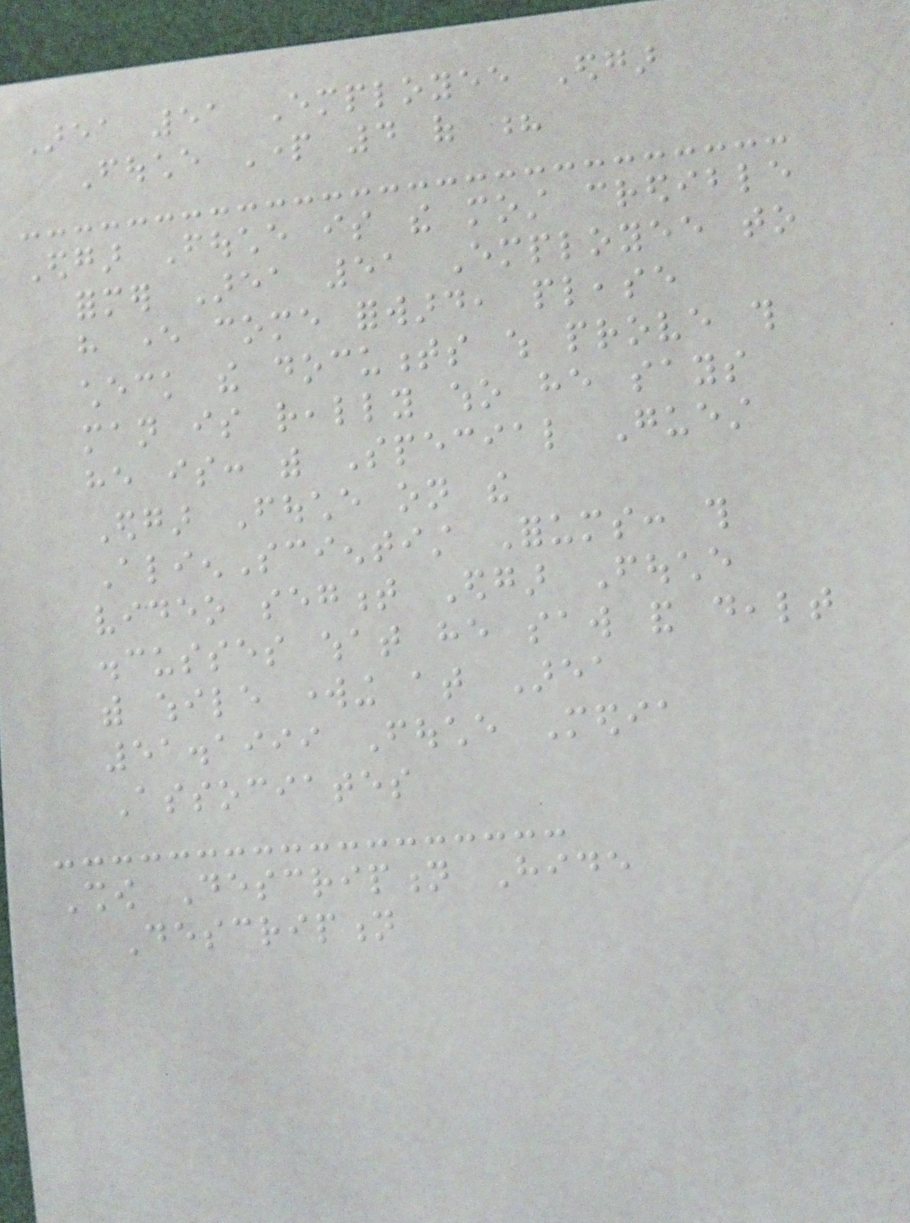Area 51 Employee Edgar
Fouche Part 4 of ?
Edgar Fouche is the most credible
former Area 51 Employee to
have ever come forward, please
check the documents which prove this
man is really who he says
he is: with Special Guest
Edgar Fouche on the
AlienScientist Forums: this
video segment Edgar Fouche
discusses what he saw and dealt
with while working at Area
51.1999 Fouche Media
Associates
Show Description Hide
Description
